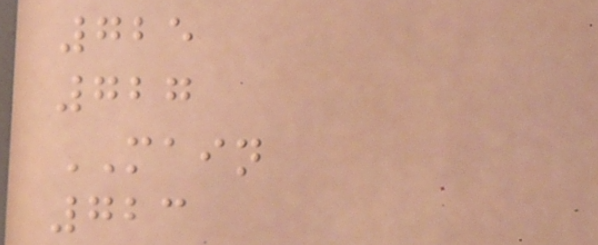725
727
MAIN
723
